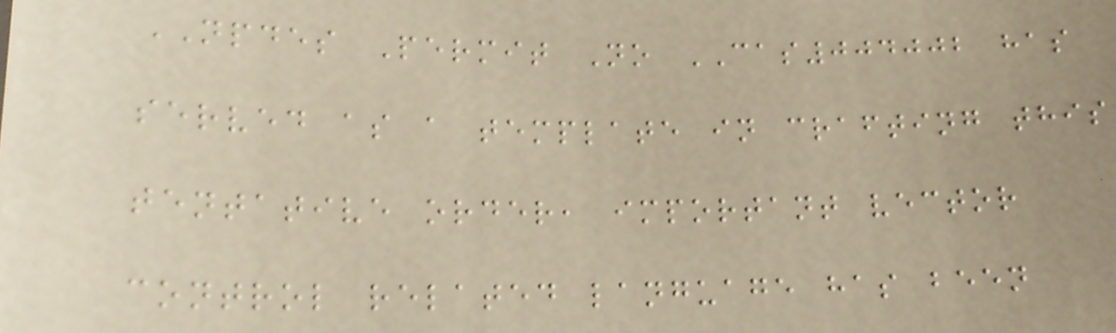NPDES Permit No CAS004002 has
served as a template in crafting this
tentative order, important vector
control related language has been
